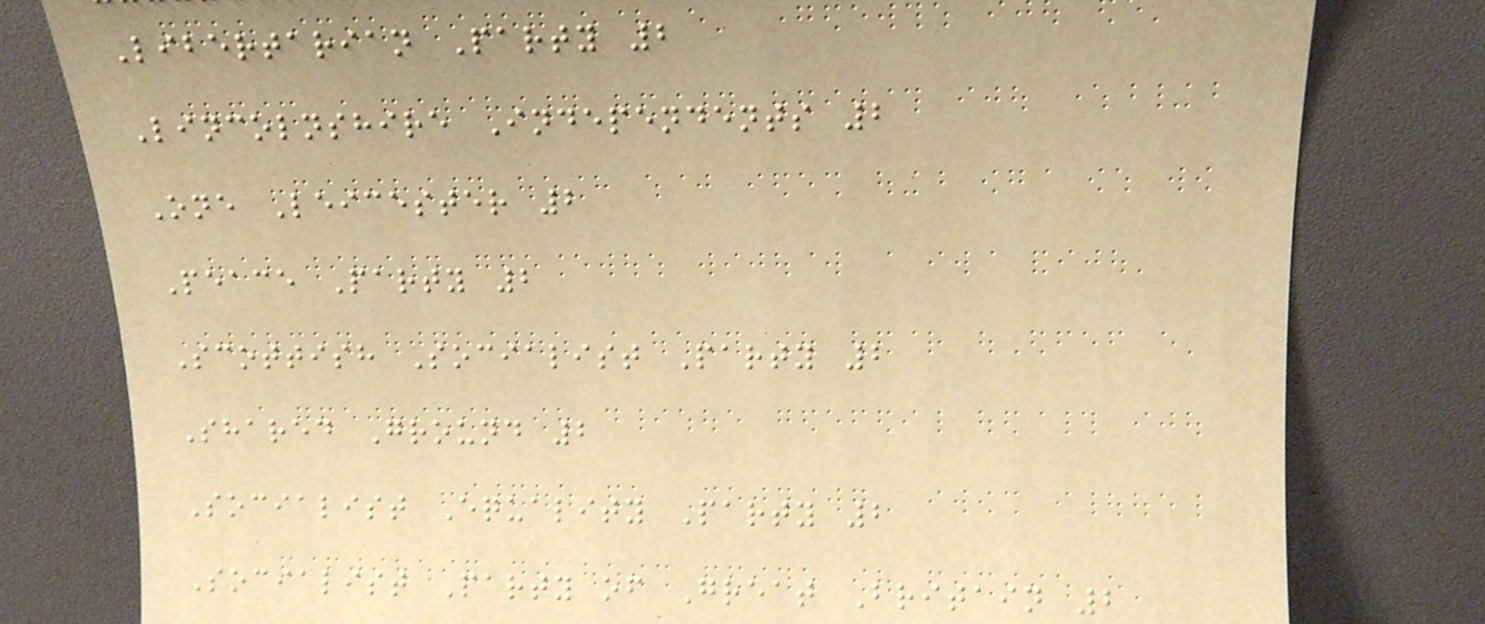Libertarian Party 2
Lincolnshire Independents 2
One Leicester 2
Peace Party 2
Scottish Socialist Party 2
Shared Ground 2
Socialist Equality Party 2
Socialist Party of Great Britain 2
